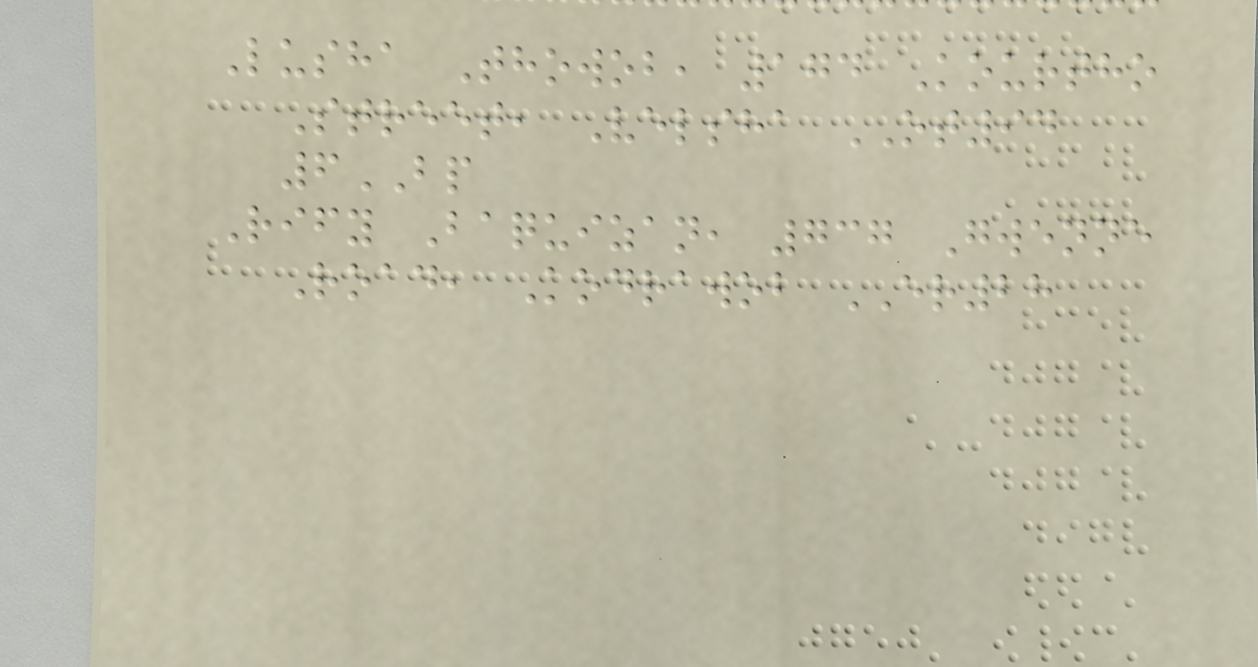Lusha Thowob, 174 Kourtho
Street, Velsha OT94
6BP
Rify Baquizan, 737 Gwenne
Road, Kodrawob ER28
